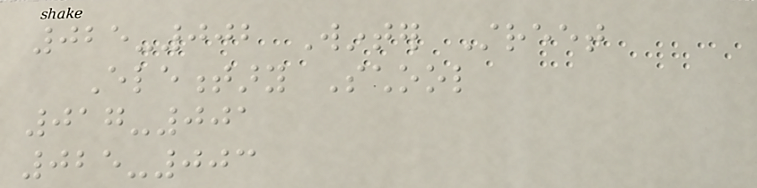025-002 Winter Street
Elementary School
017-001
025-003
